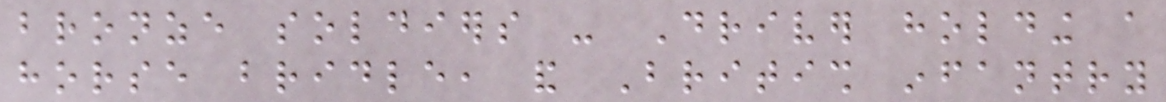bronze soldiers - Driver holding a
horse bridle, and British infantry
